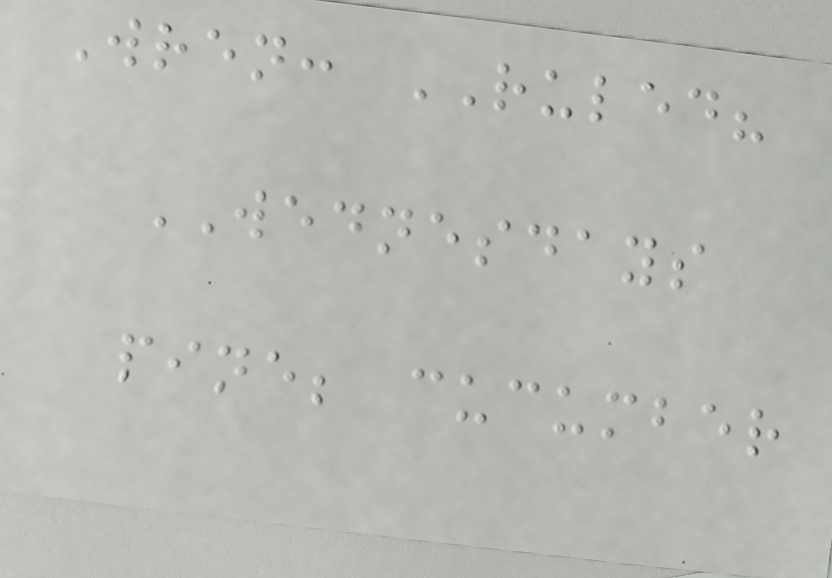Wren: RULED?
WEDNESDAYS
pine; cucumber
